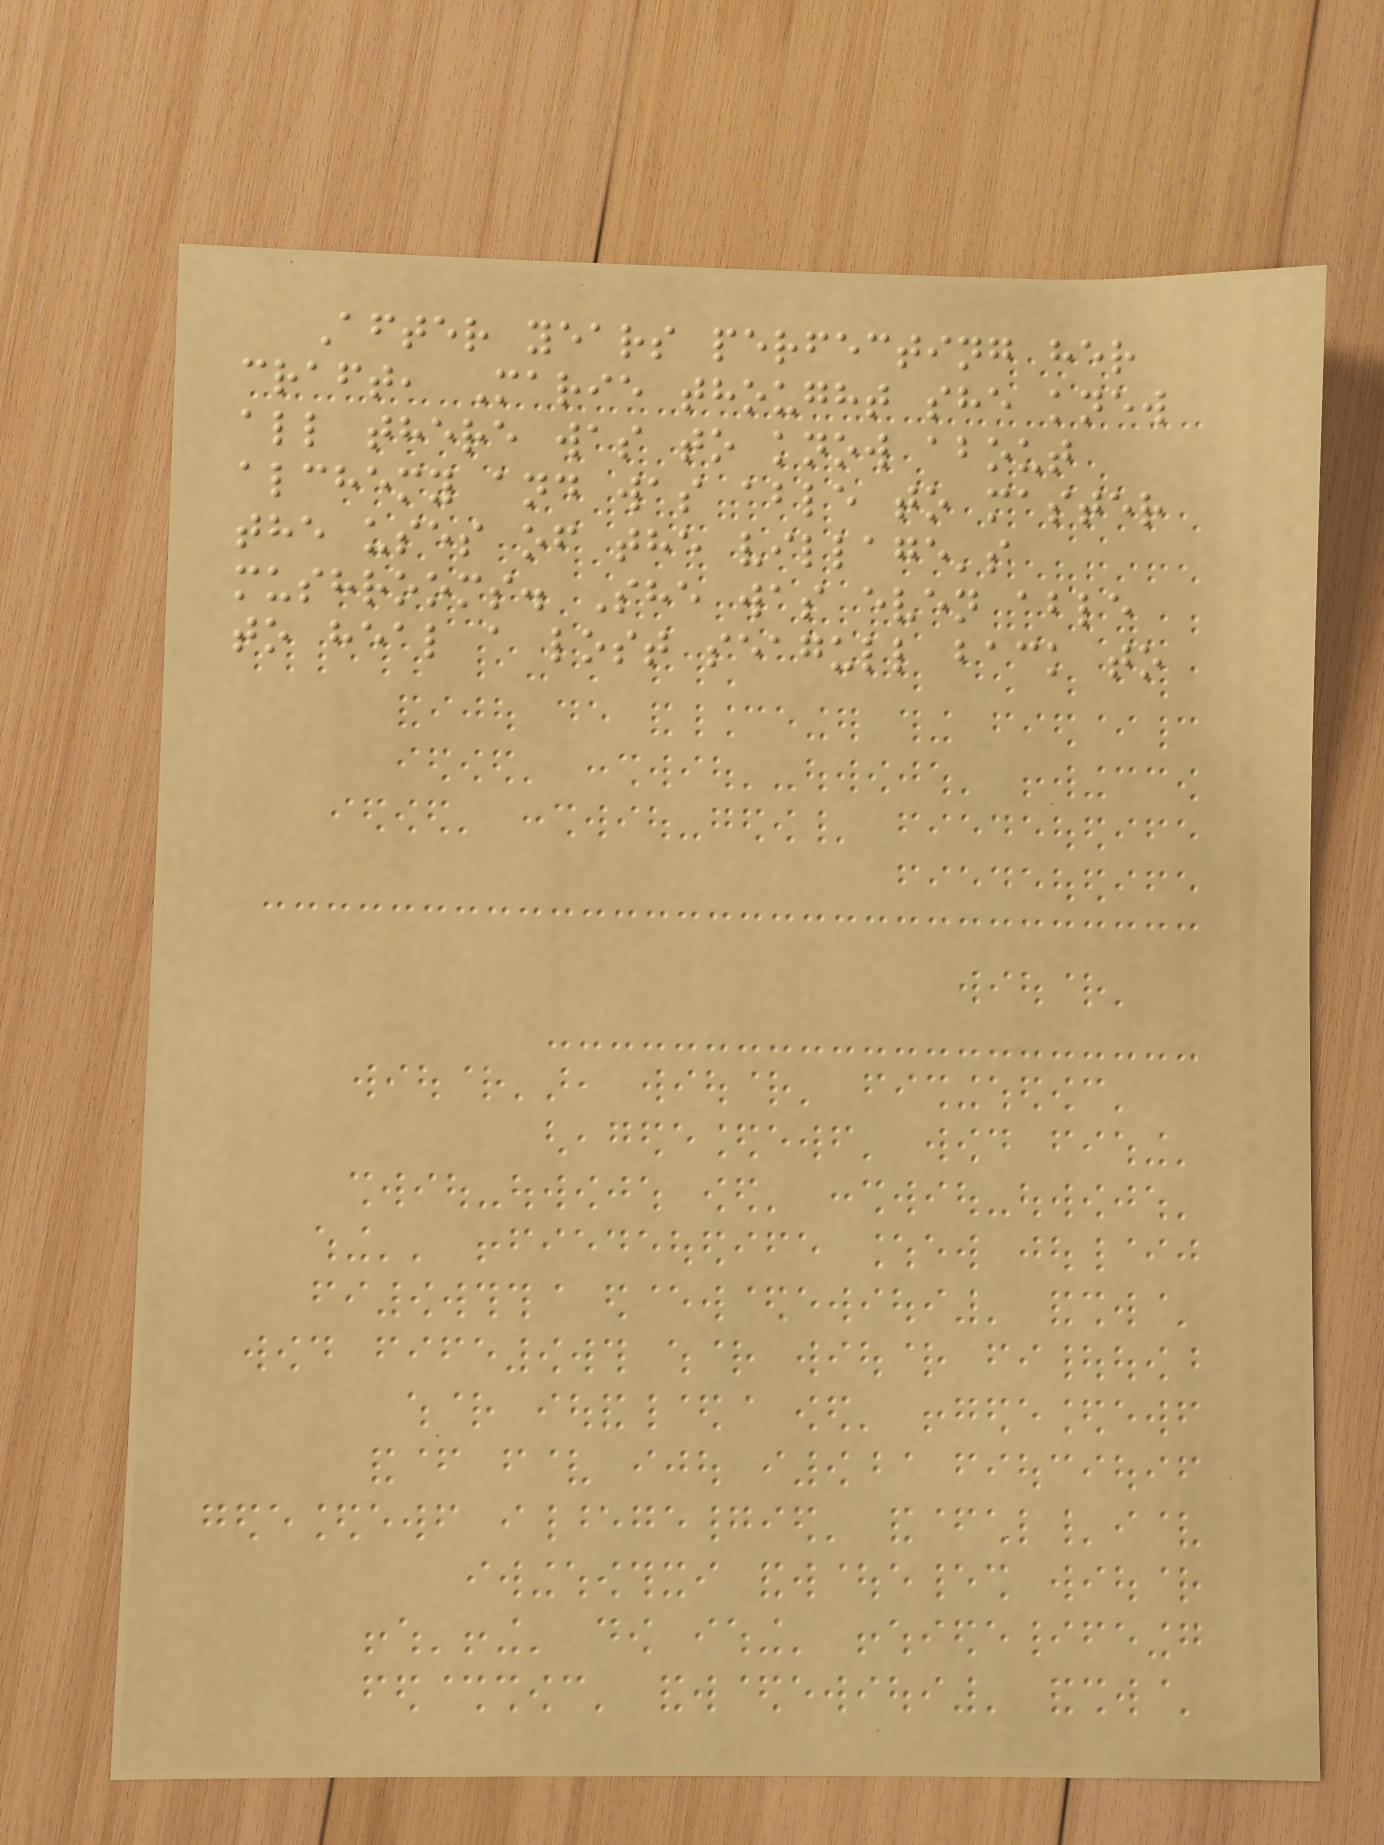After years perfecting her
craft, Marie thought she knew
all there was to know about
alchemy and was able to master
the uses of the village's
mushrooms. She was even able
to heal a lost seagull back to
